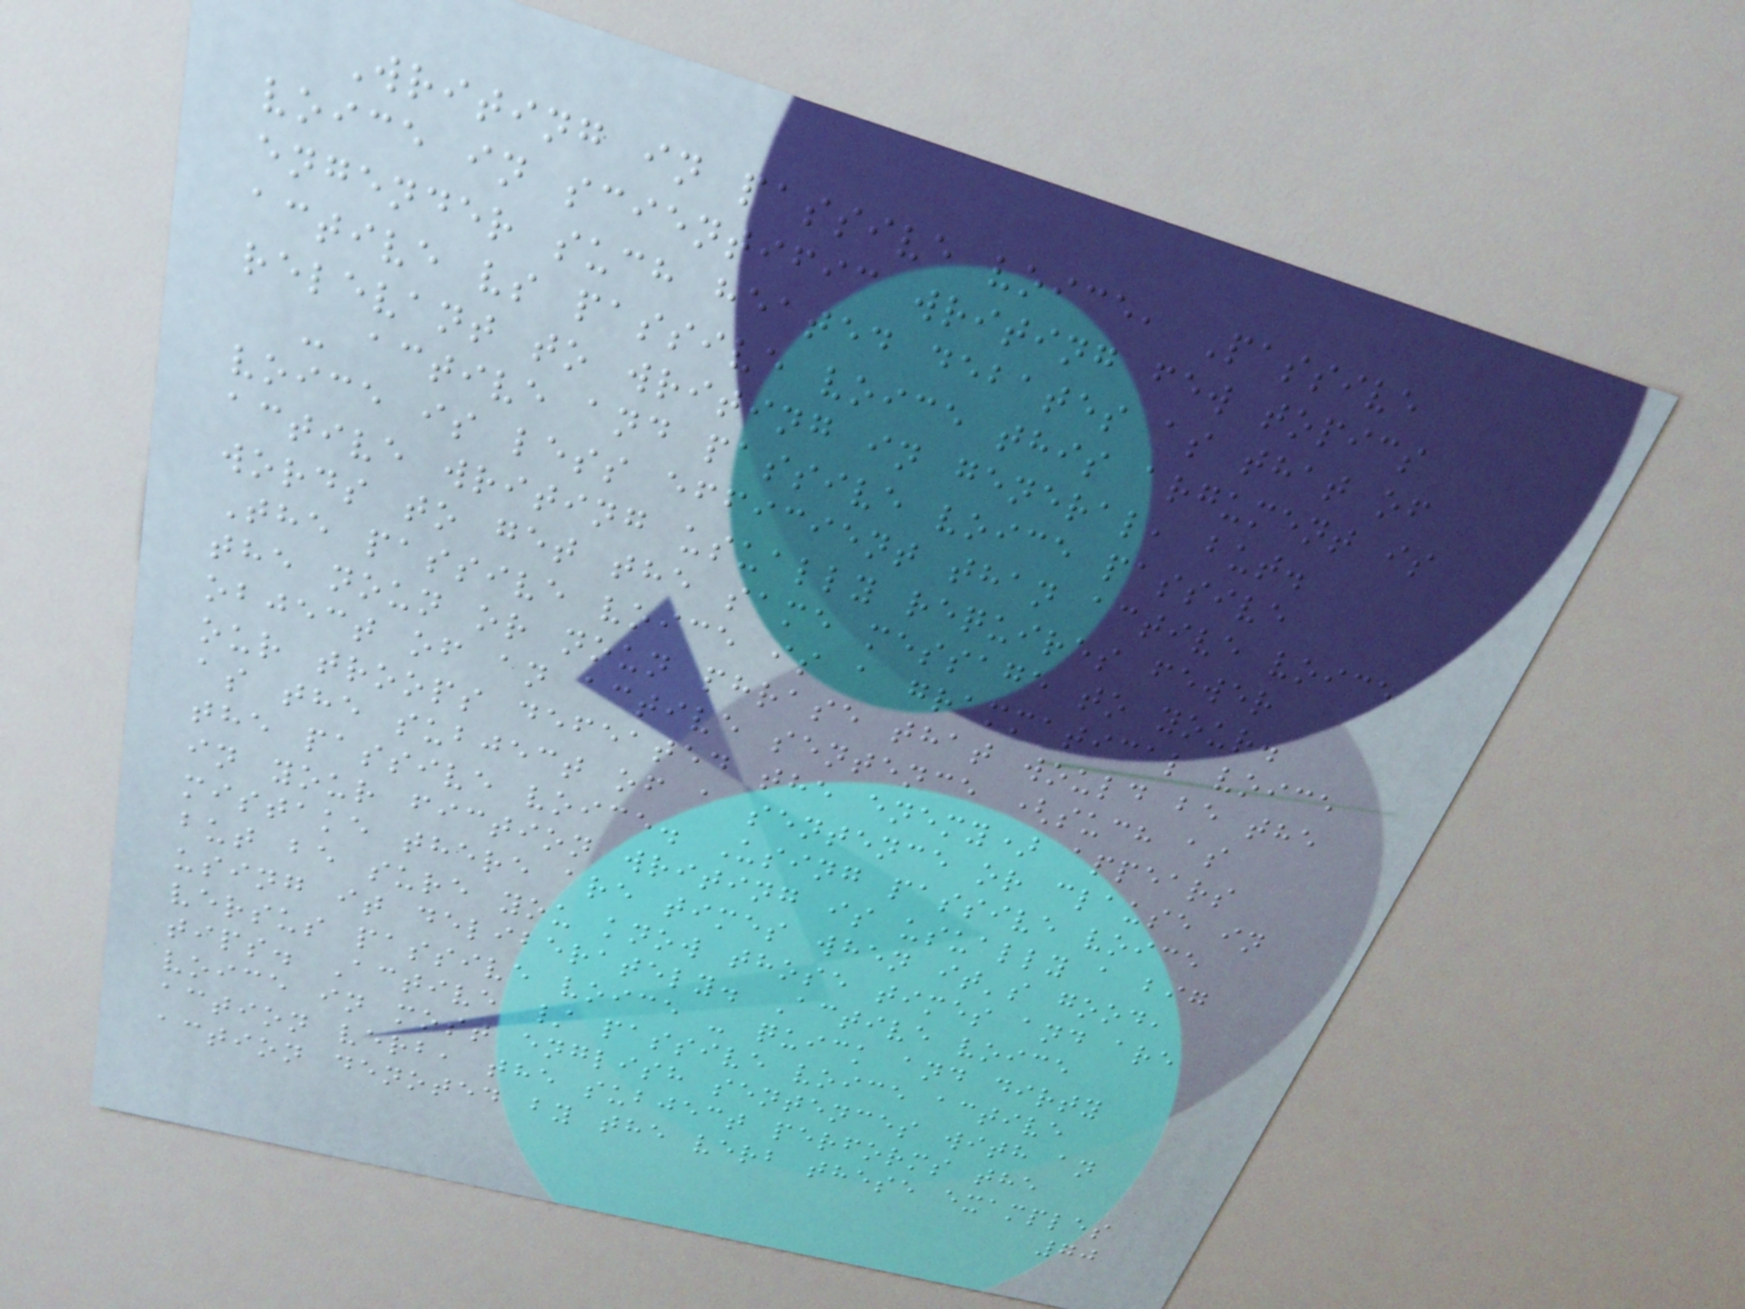Writing in passive voice, Passive
voice in scientific writing few topics
engender such heated debates as that of
active vs passive voice this argument is
relevant to writing in general, but.
- active and passive voice passive
voice is less efficient than active voice
active writing usually requires fewer
words to get the same message to your.
The passive voice is a grammatical voice
the noun or noun phrase that would be the
object of an active sentence (such as
our troops defeated the enemy) appears
as the subject of a sentence or clause in
the passive voice. Using passive voice
in your fiction writing is usually a big
mistake there are times when it's good,
but be sure you know those times and are
using it deliberately. Active voice
versus passive voice - quick and dirty
tips. Active / passive voice active
voice in most english sentences with an
action verb, the subject performs the
action denoted by the verb these examples
70
